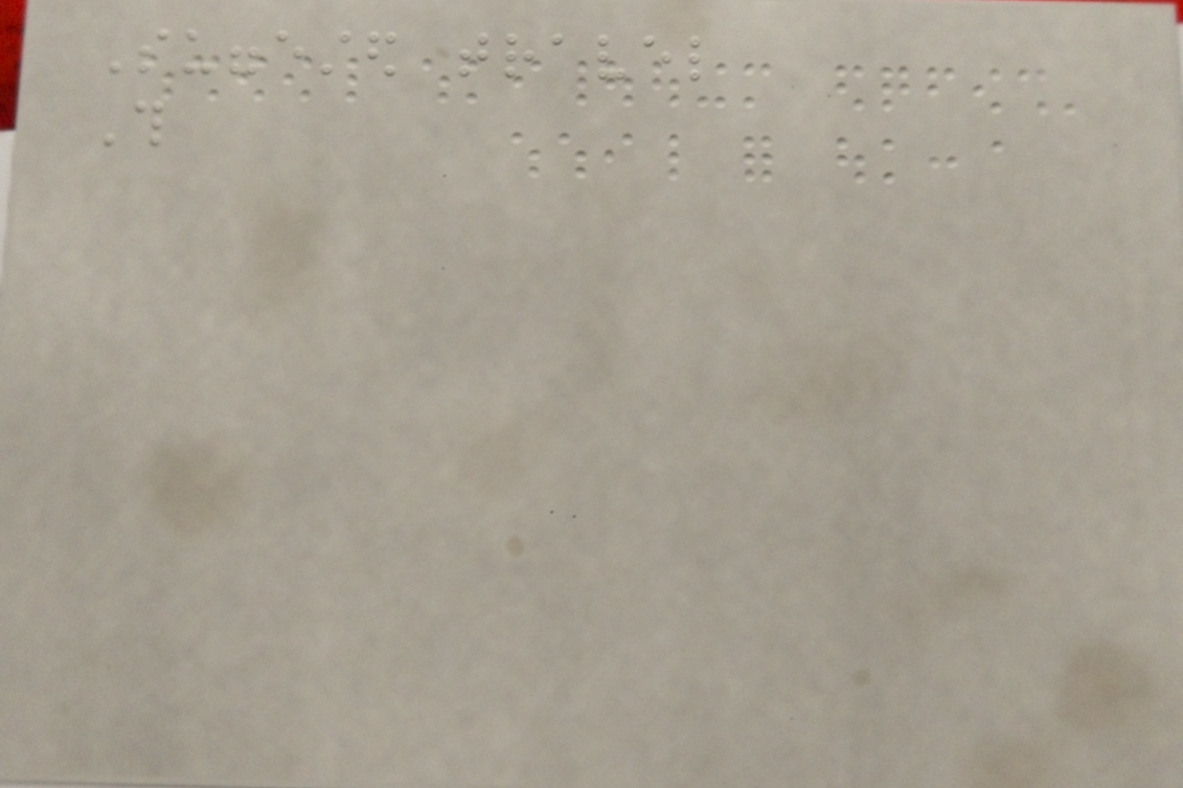Suggested travel
This
